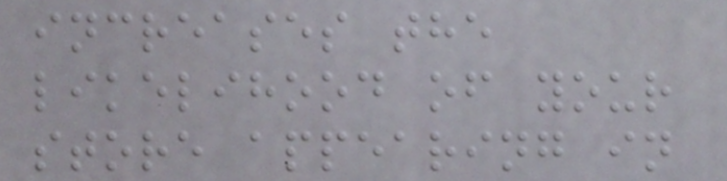increases the
likelihood of your
store appearing in
